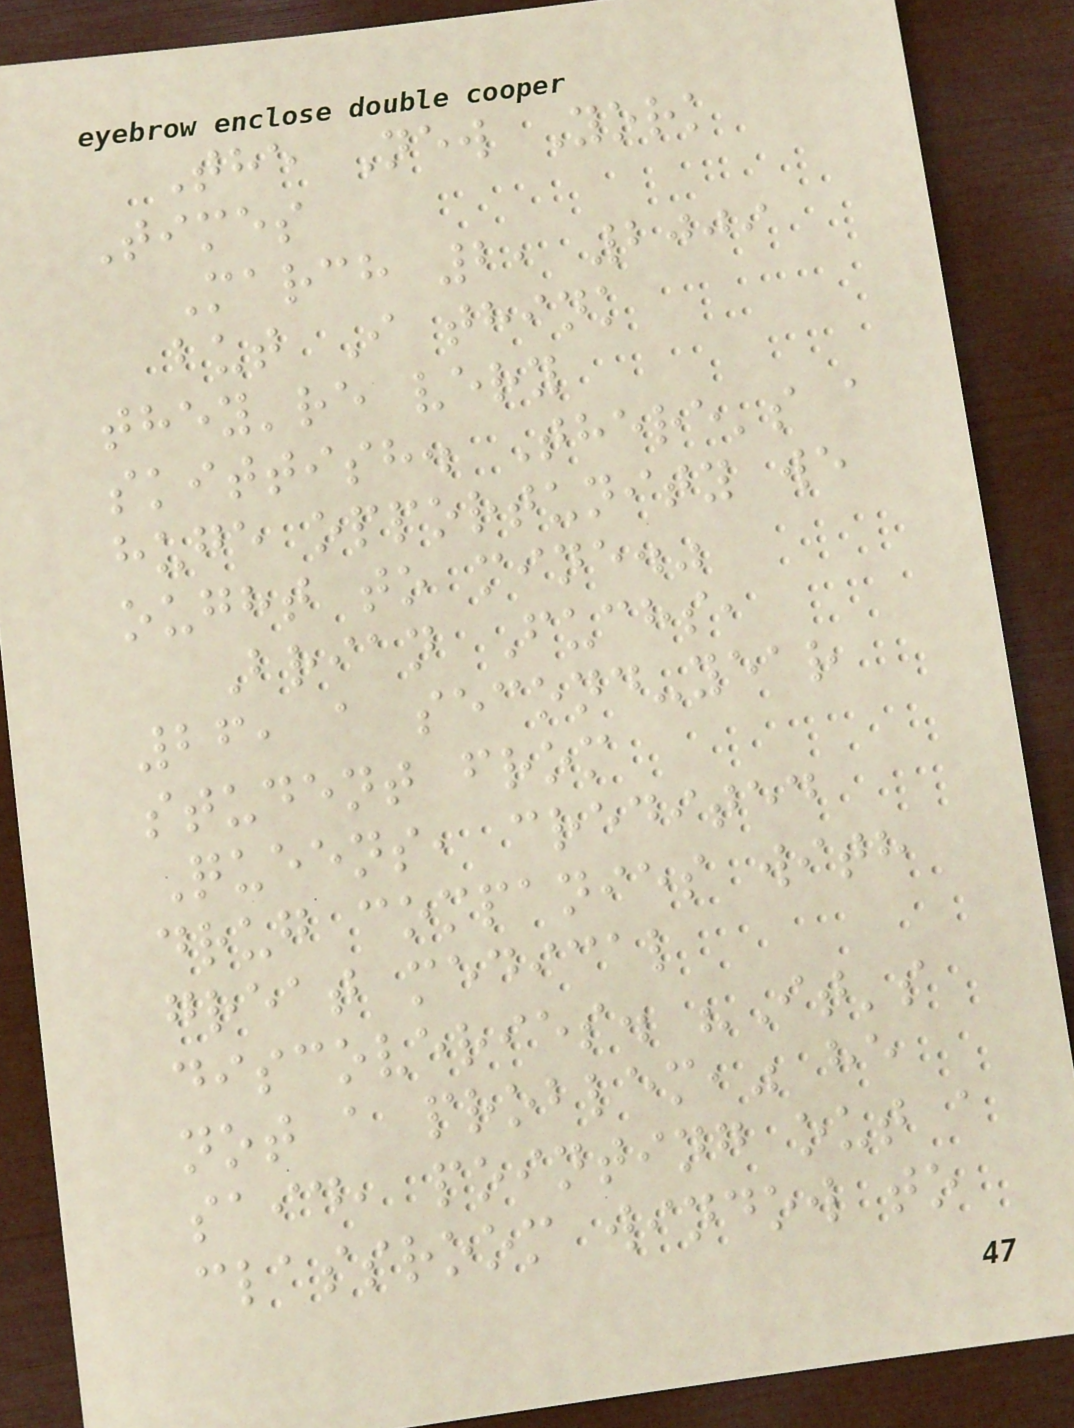The New York
Times
March 2, 2009
but I think
they're very
skittish. There's a
huge opportunity we
ought to mine."
Brian Fuchs,
26, a second-year
student from
Queens, credited
drug companies with
great medical
discoveries. "It's
not a problem," he
said, pointing out a
classroom window to
